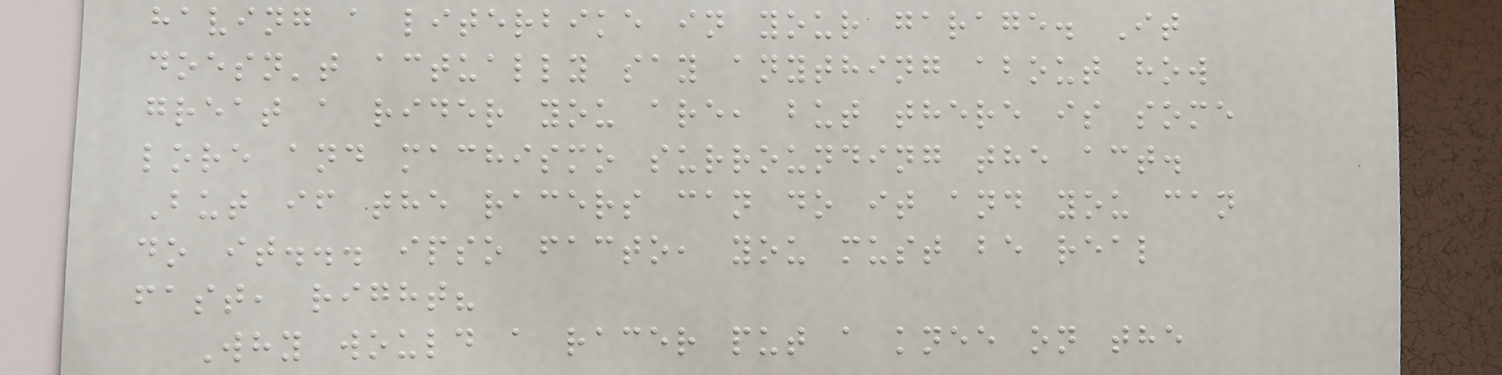having a literbike in your garage. It
doesn't actually say anything about how
great a rider you are, but there is some
lore and machismo surrounding the act.
But if the racers can do it and you can
do it... ipso facto, you must be real
fast, right?
Why would a racer put a knee on the
